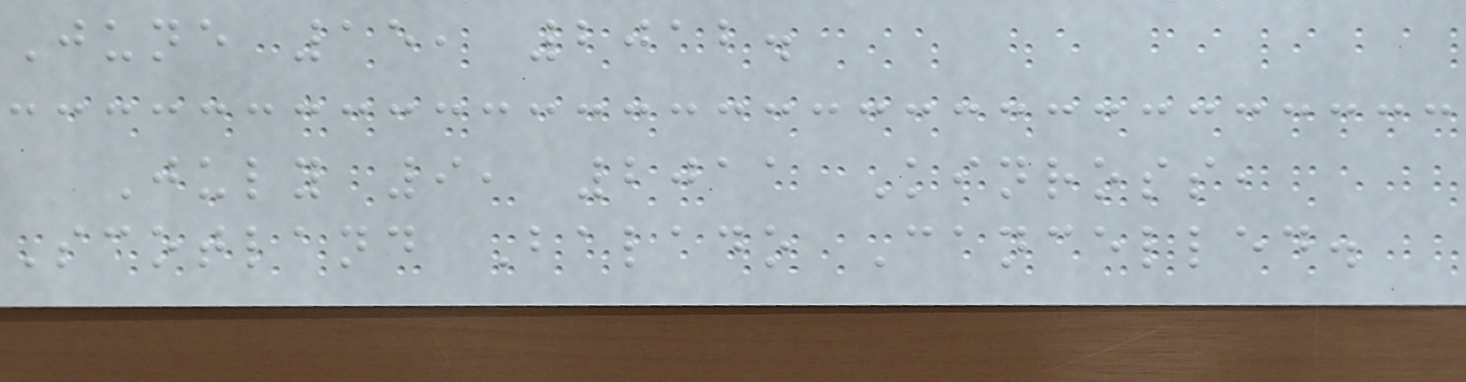June 15, 2012.
July 9, 2011 Kinross,
Scotland Balado Cancelled.
